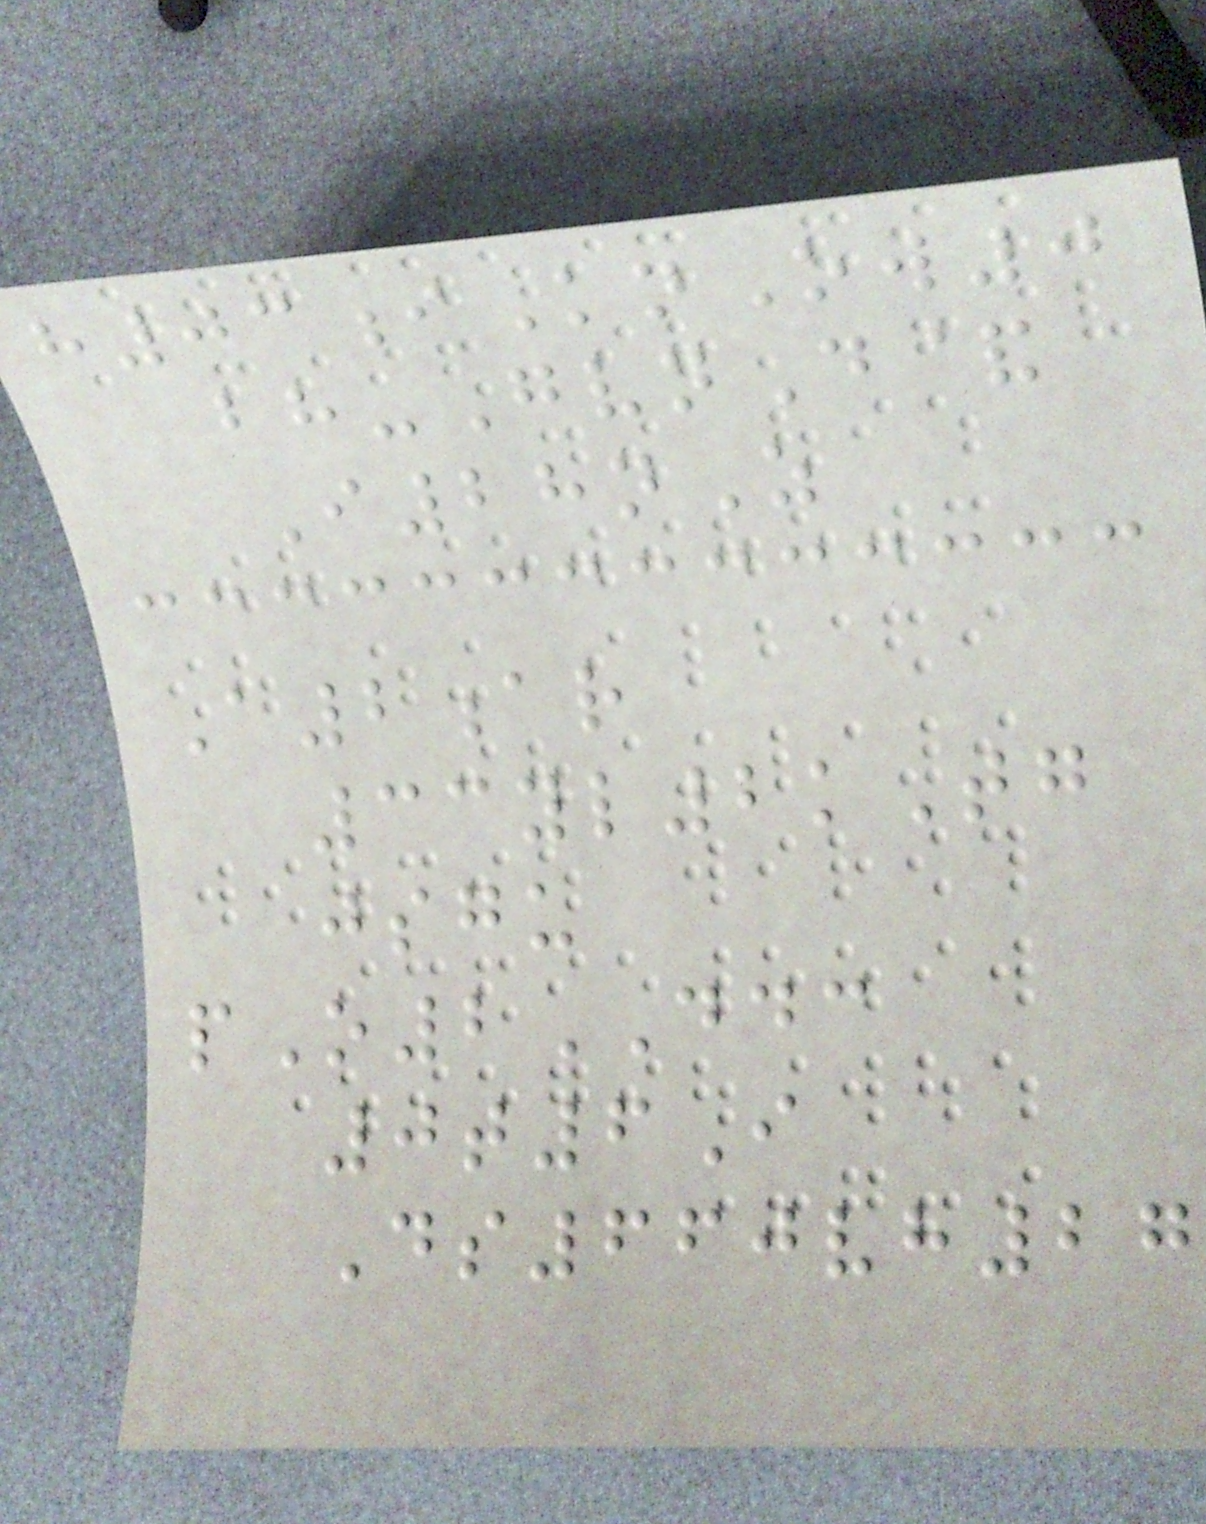h03iKnOw0
bh-GvnD&
I28nZ
A2ar
33yl2kTg
jsgu
pO2DDC
0t6I
Ds660vh27
